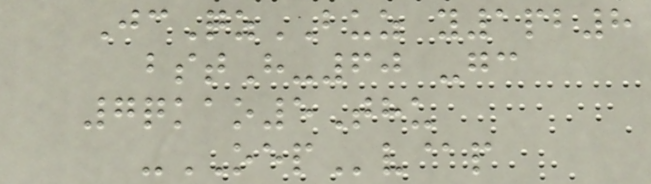JcQzBUZ y1pb8
bstH-60 -gc
7qkao5Thu
-OEPv@p
